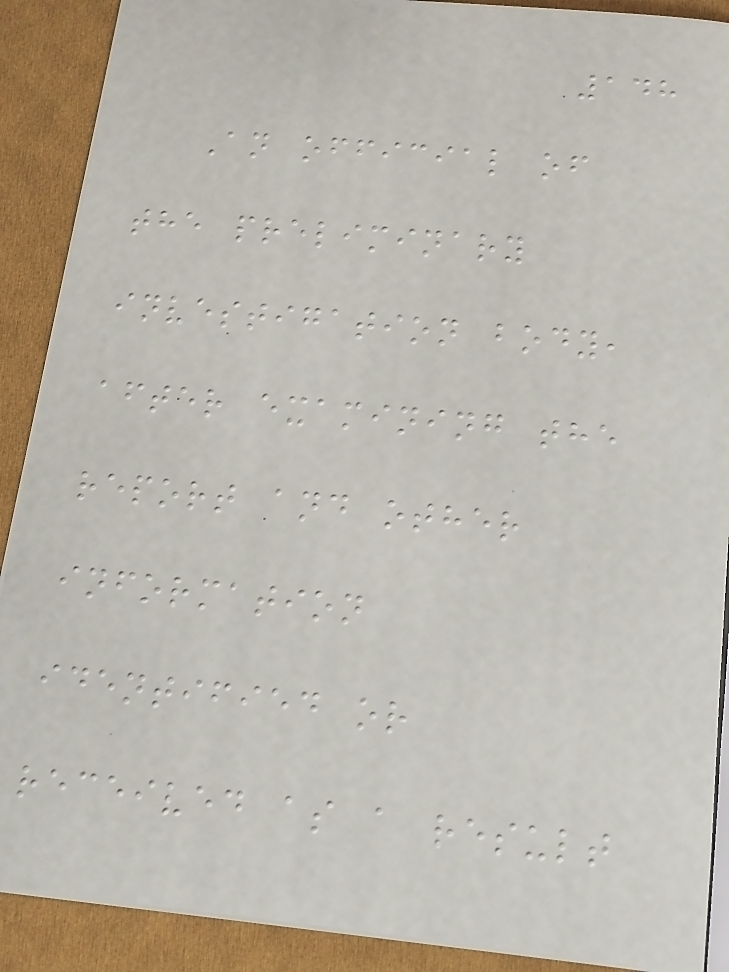148
An official of
the preliminary
investigation body,
after examining the
report and other
information
identified or
received as a result
